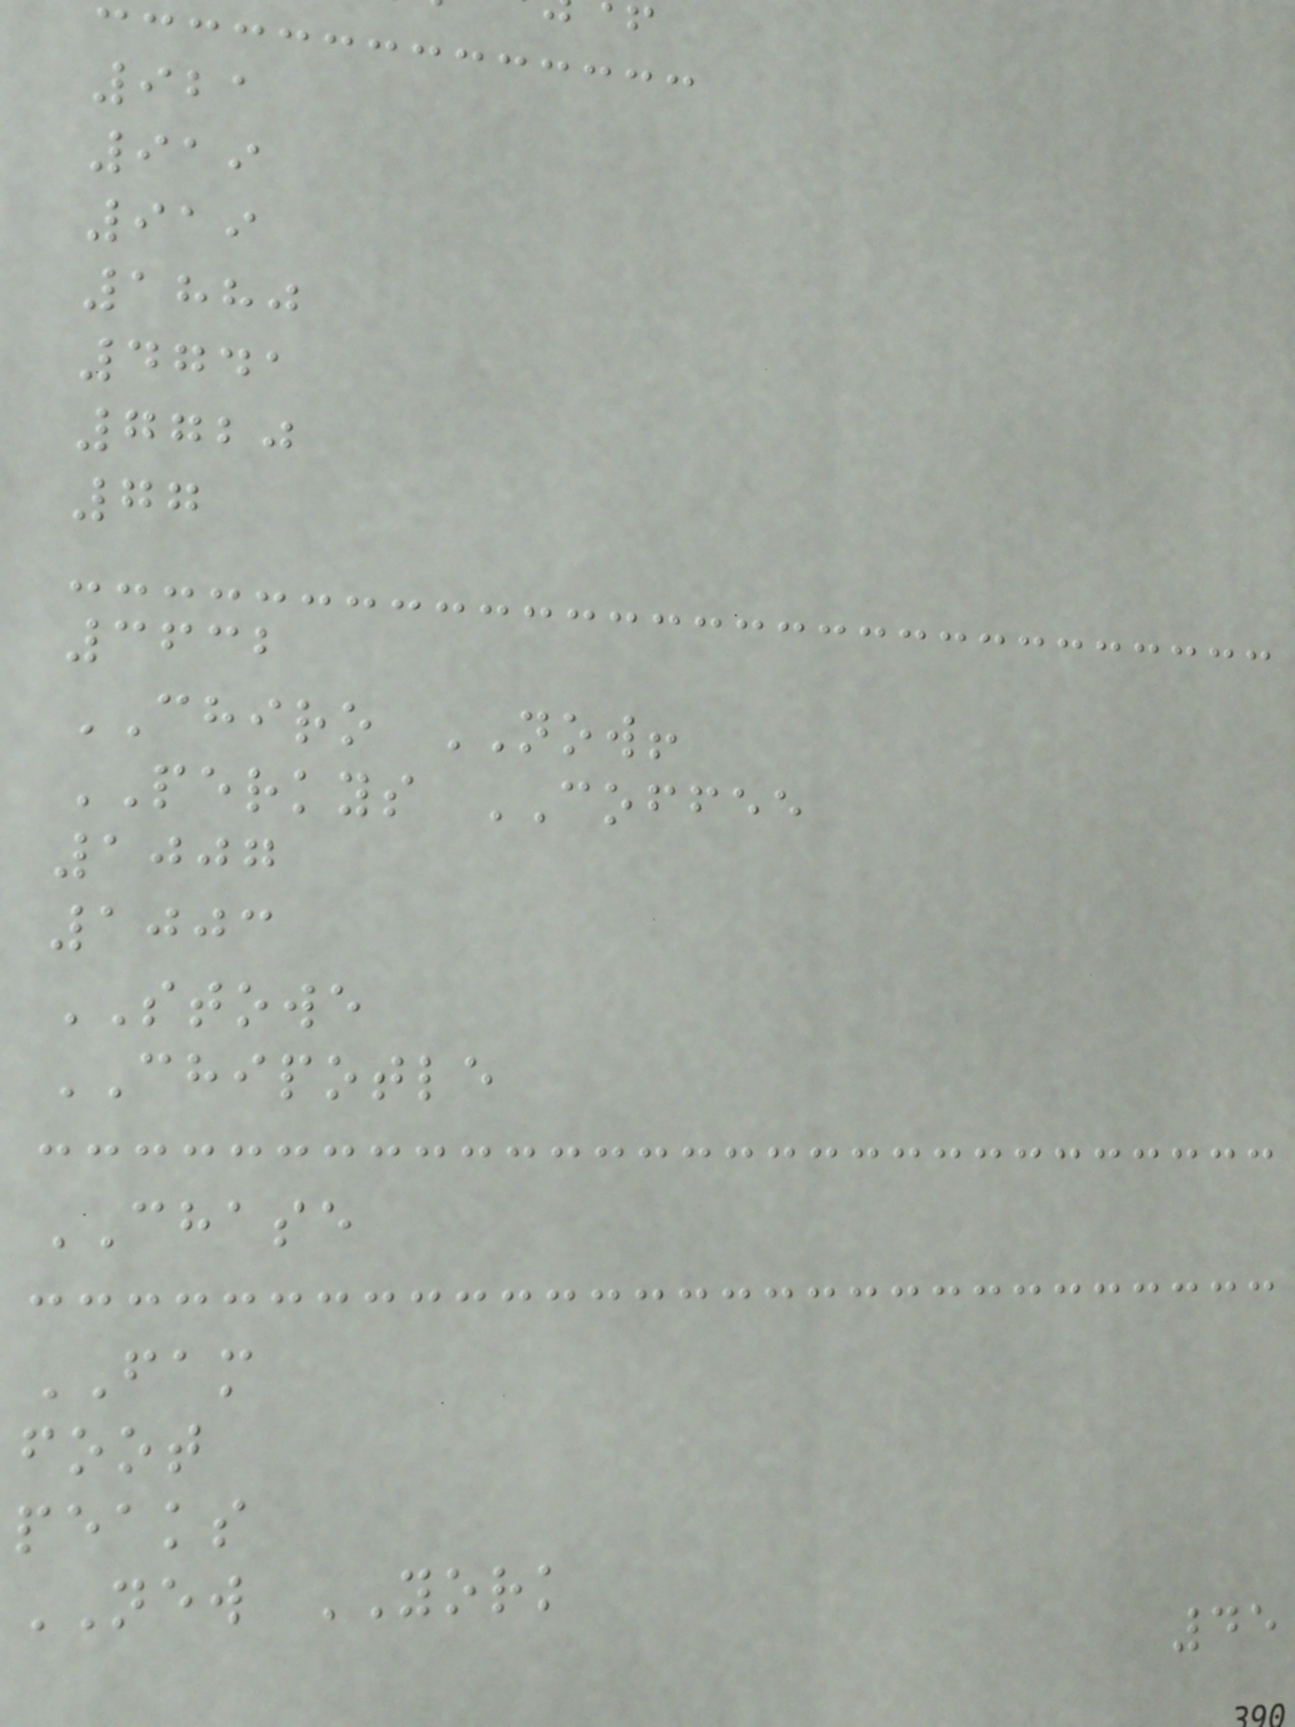921
919
919
1880
4741
7720
77
3632
CHIRO NOW!
PERKYS COFFEE
1007
1003
STOWE
CHIPOTLE
CHASE
FAM
foot
peaks
NEW YORK
45
